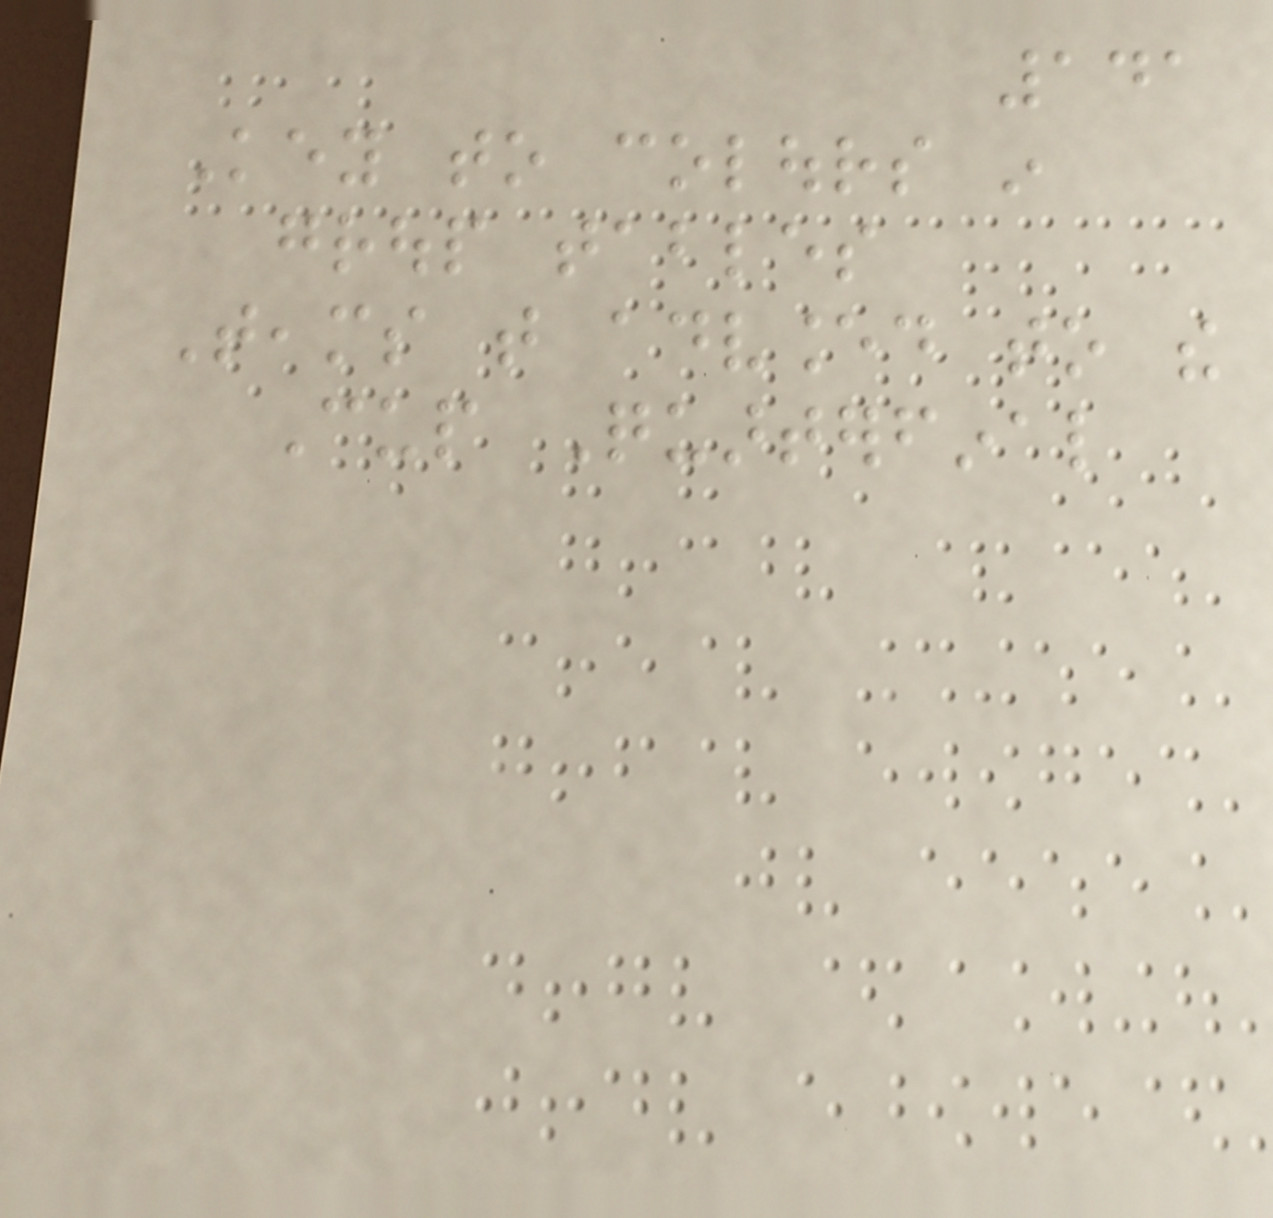141
Key to colours in
group tables
Teams that advanced to the
Cup Quarterfinal
